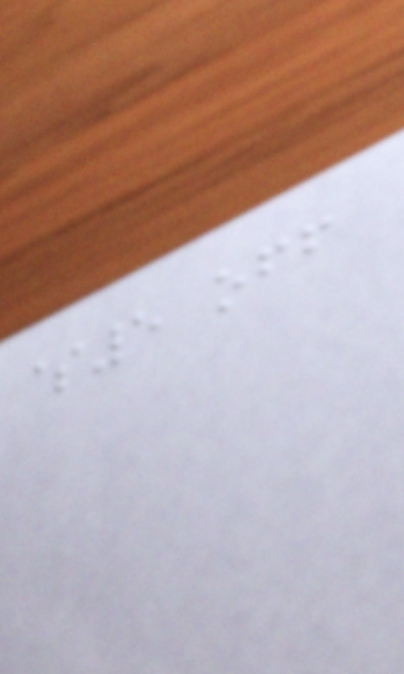$5 off
